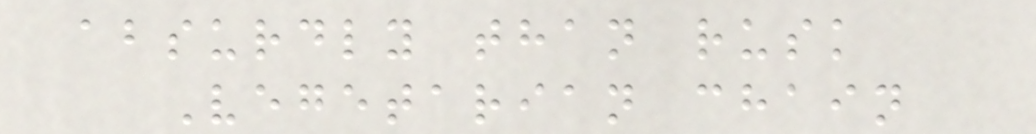absurdly than rusk
Vegetarian chain
